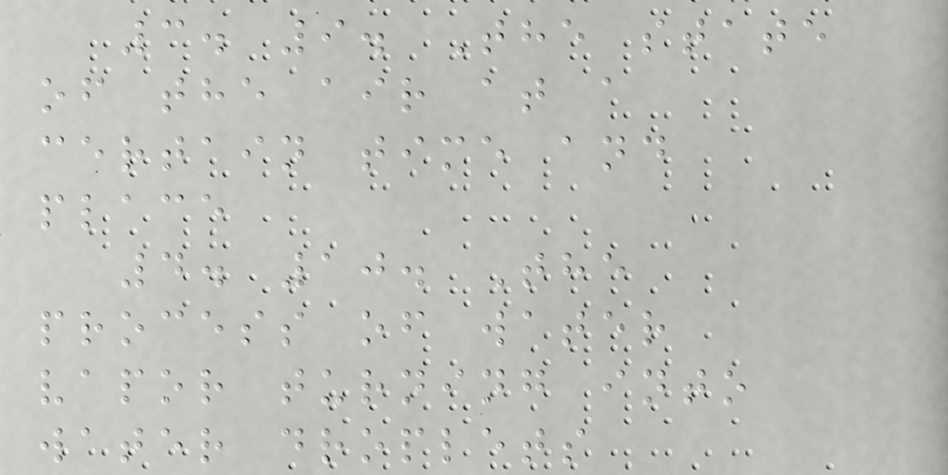3. 9. The state
of the air at a
certain time and
place
4. 10. The
process of water
vapor turning into
water droplets
